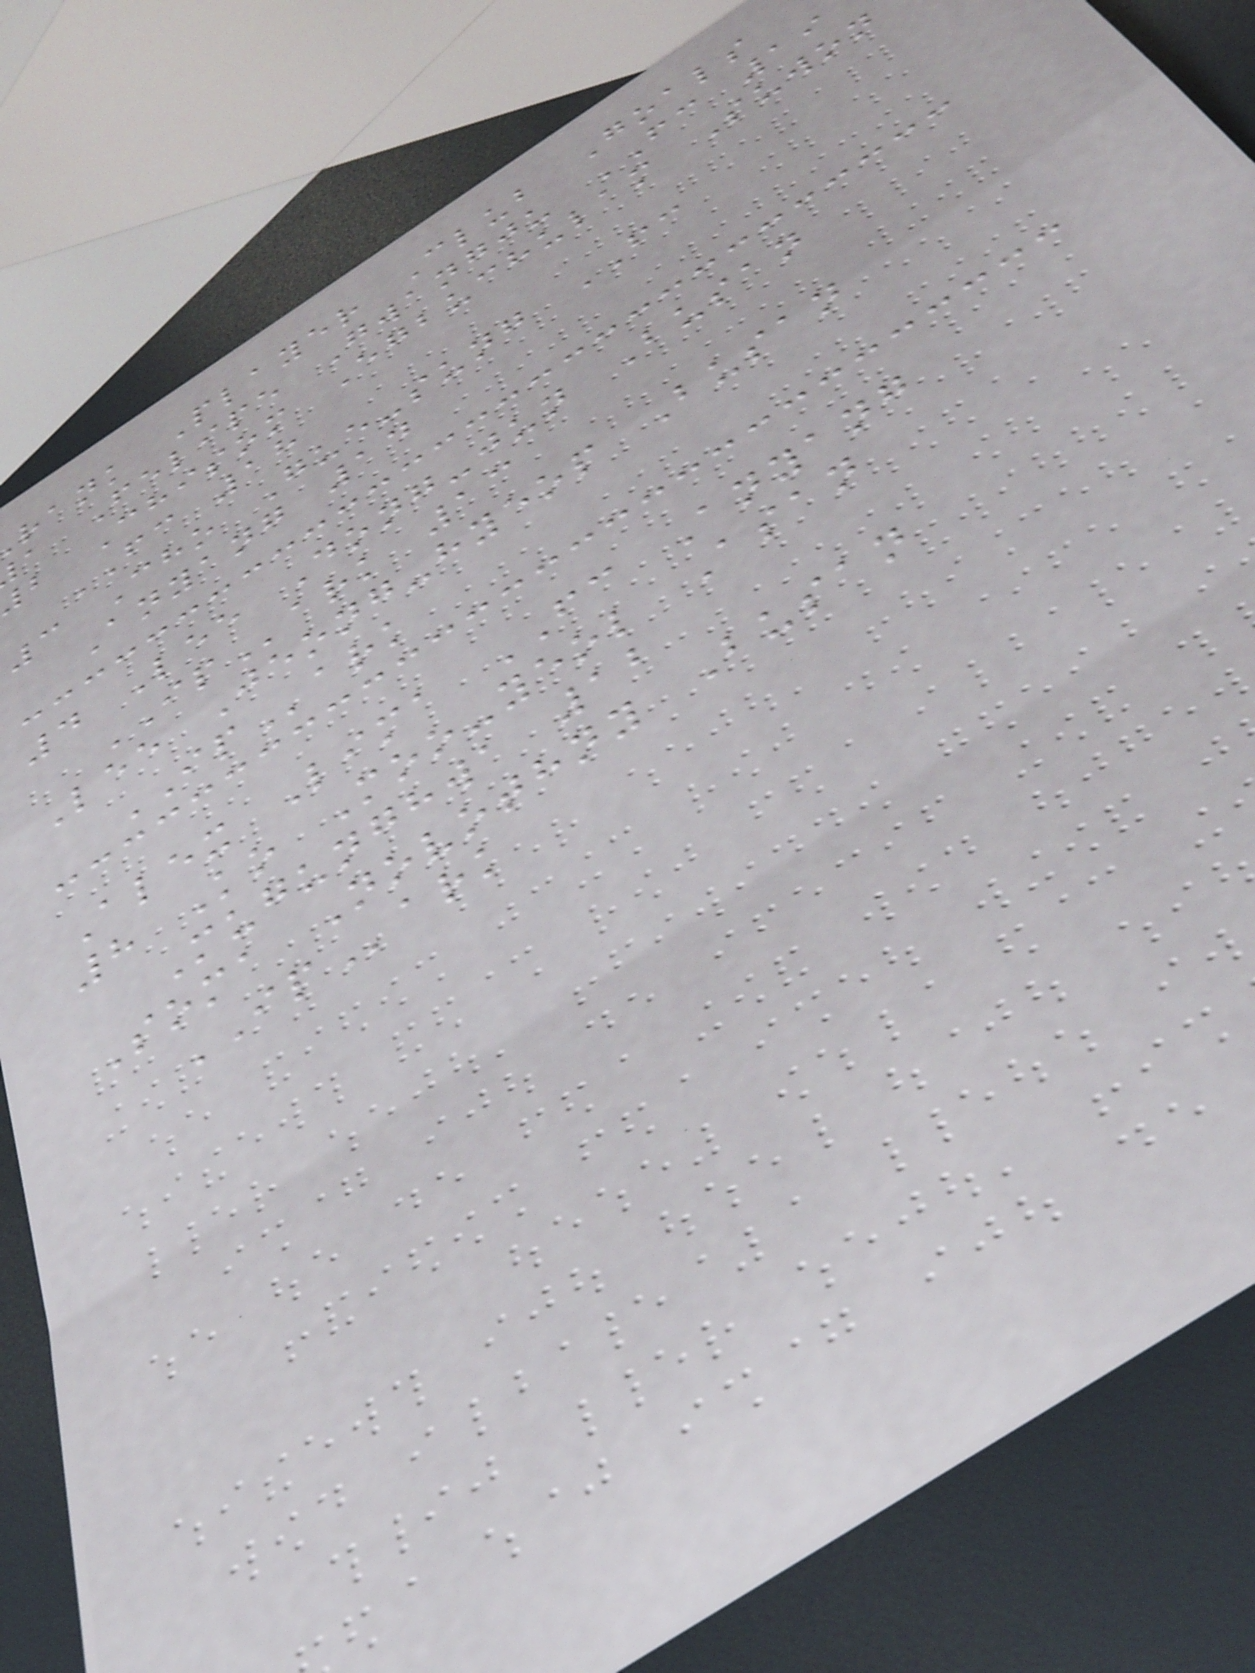rank Player Club Goals
a Felipe Gwangju FC 19
b Chisom Egbuchulam Suwon
FC 18
3 Cho Gue-sung FC
Anyang 14
4 Lee Dong-jun Busan
IPark 13
Lee Jeong-hyeop Busan
IPark
Alex Lima FC Anyang
8 Ko Moo-yeol Asan
Mugunghwa 12
Soma Novothny Busan
IPark
